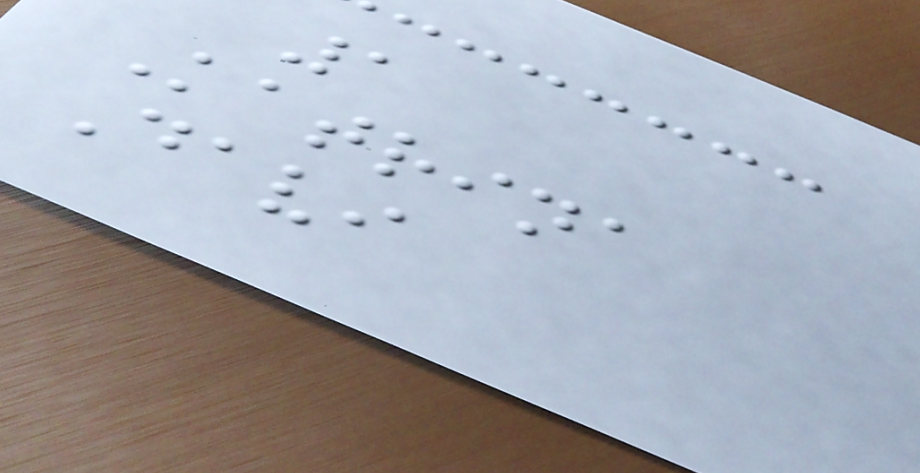1
Katrina
Davi
